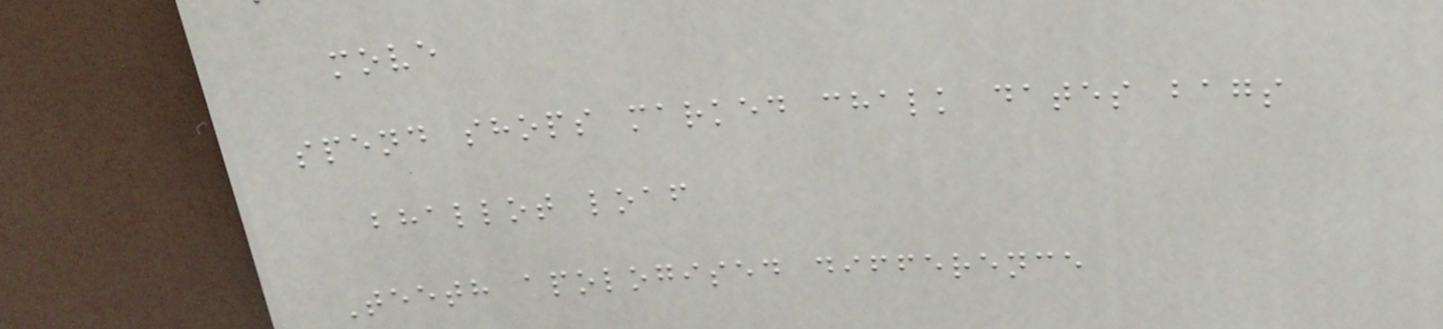move
spend shops marked chalk dates bags
bhallot loaf
Teeth apologised difference
